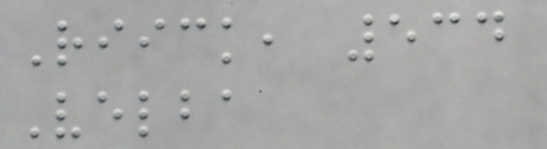Riick, 534
Velba
